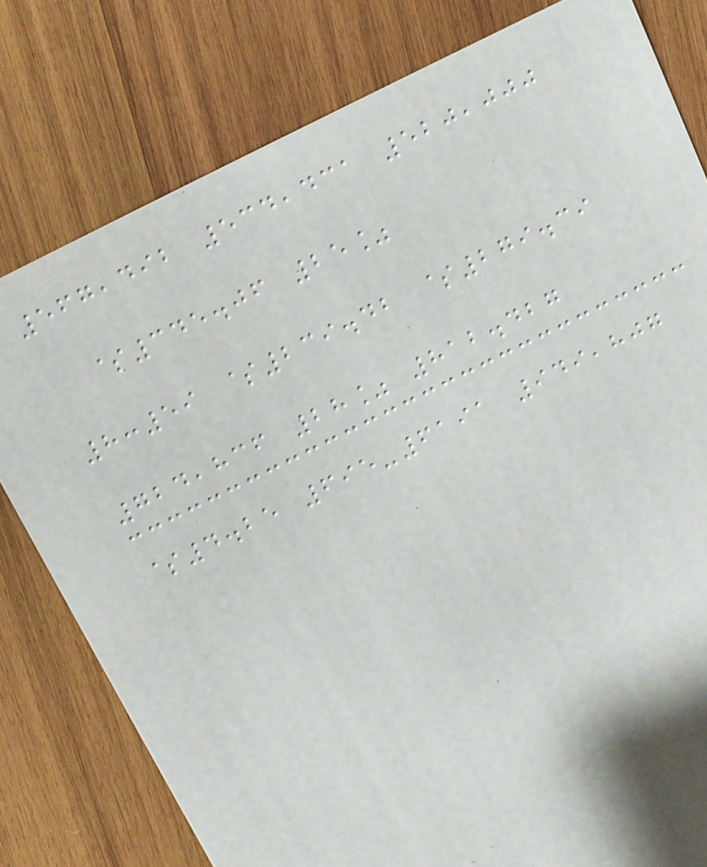567,492 534,431 520,000
$345.06 25%
8:59 $239.42 $279.39
724,836 28% 812.427
$4.25 695-6191 949,807
